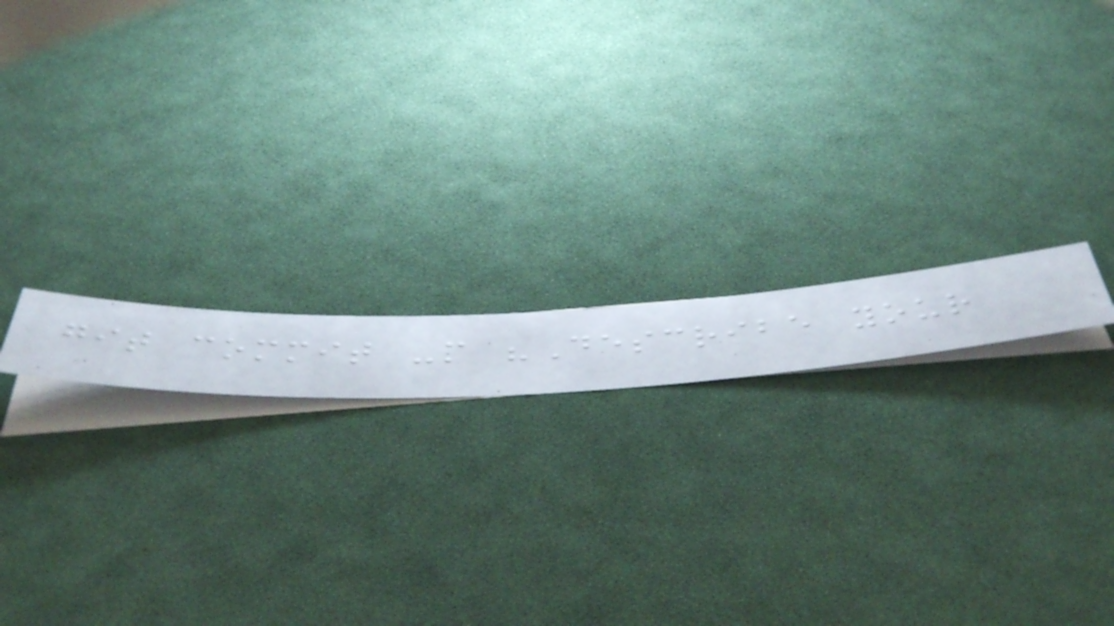git commit -m "Describe your
